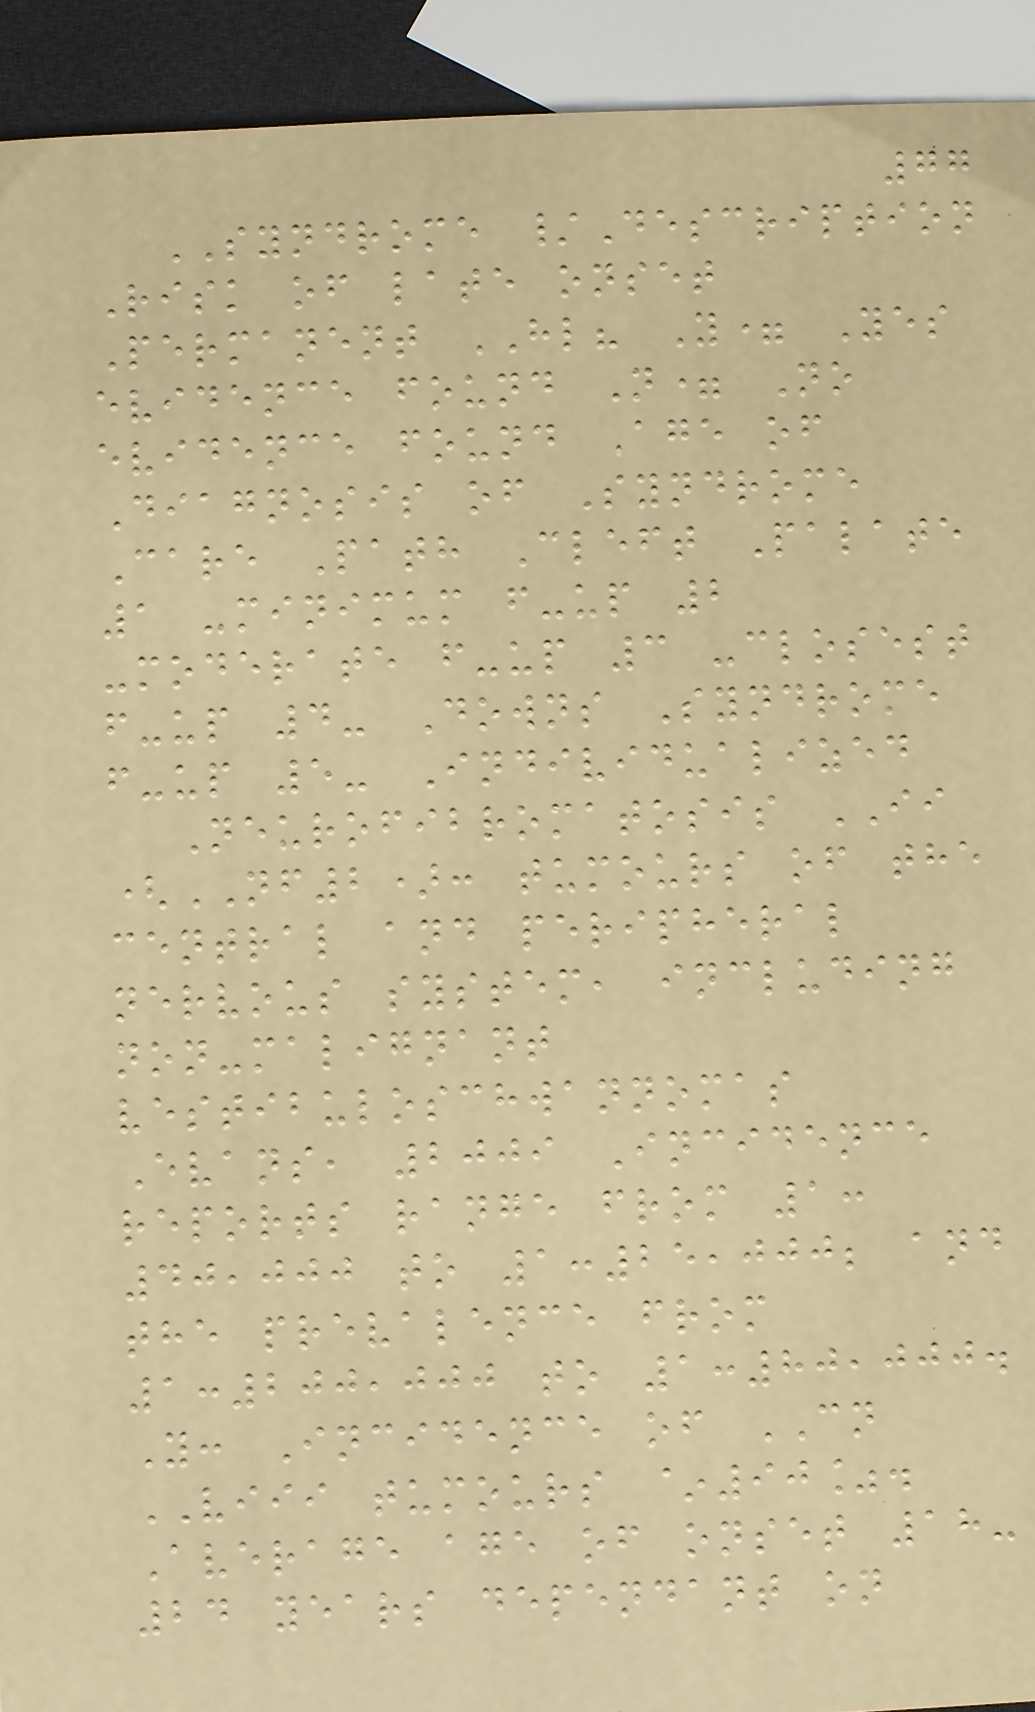77
SYNDROME /Description
Risk of late onset
Permanent HL? Y= Yes
evidence found N= No
evidence found Age of
Diagnosis of Syndrome
Care Path Cleft Palate
1 -minimum f-up 2
-moderate f-up 3 -closest
f-up 4- Downs Syndrome
f-up 5- Individualized
Neurofibromatosis II
(NF2): tumours of the
central and peripheral
nervous system, including
non-malignant
vestibuloschwannomas
Evans, 2009 Incidence
reports range from 1:
40,000 to 1:25,000; and
the prevalence from
1:200,000 to 1:80,000.
Y: Incidence of CN
VIII tumours ~90%.
Average age of onset 18-
24 years dependant on
